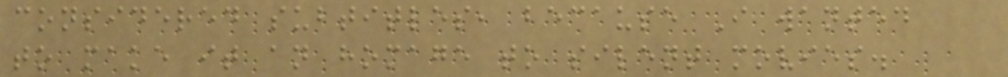considered subtitles, because I wanted
to make it an homage to silent movies.
